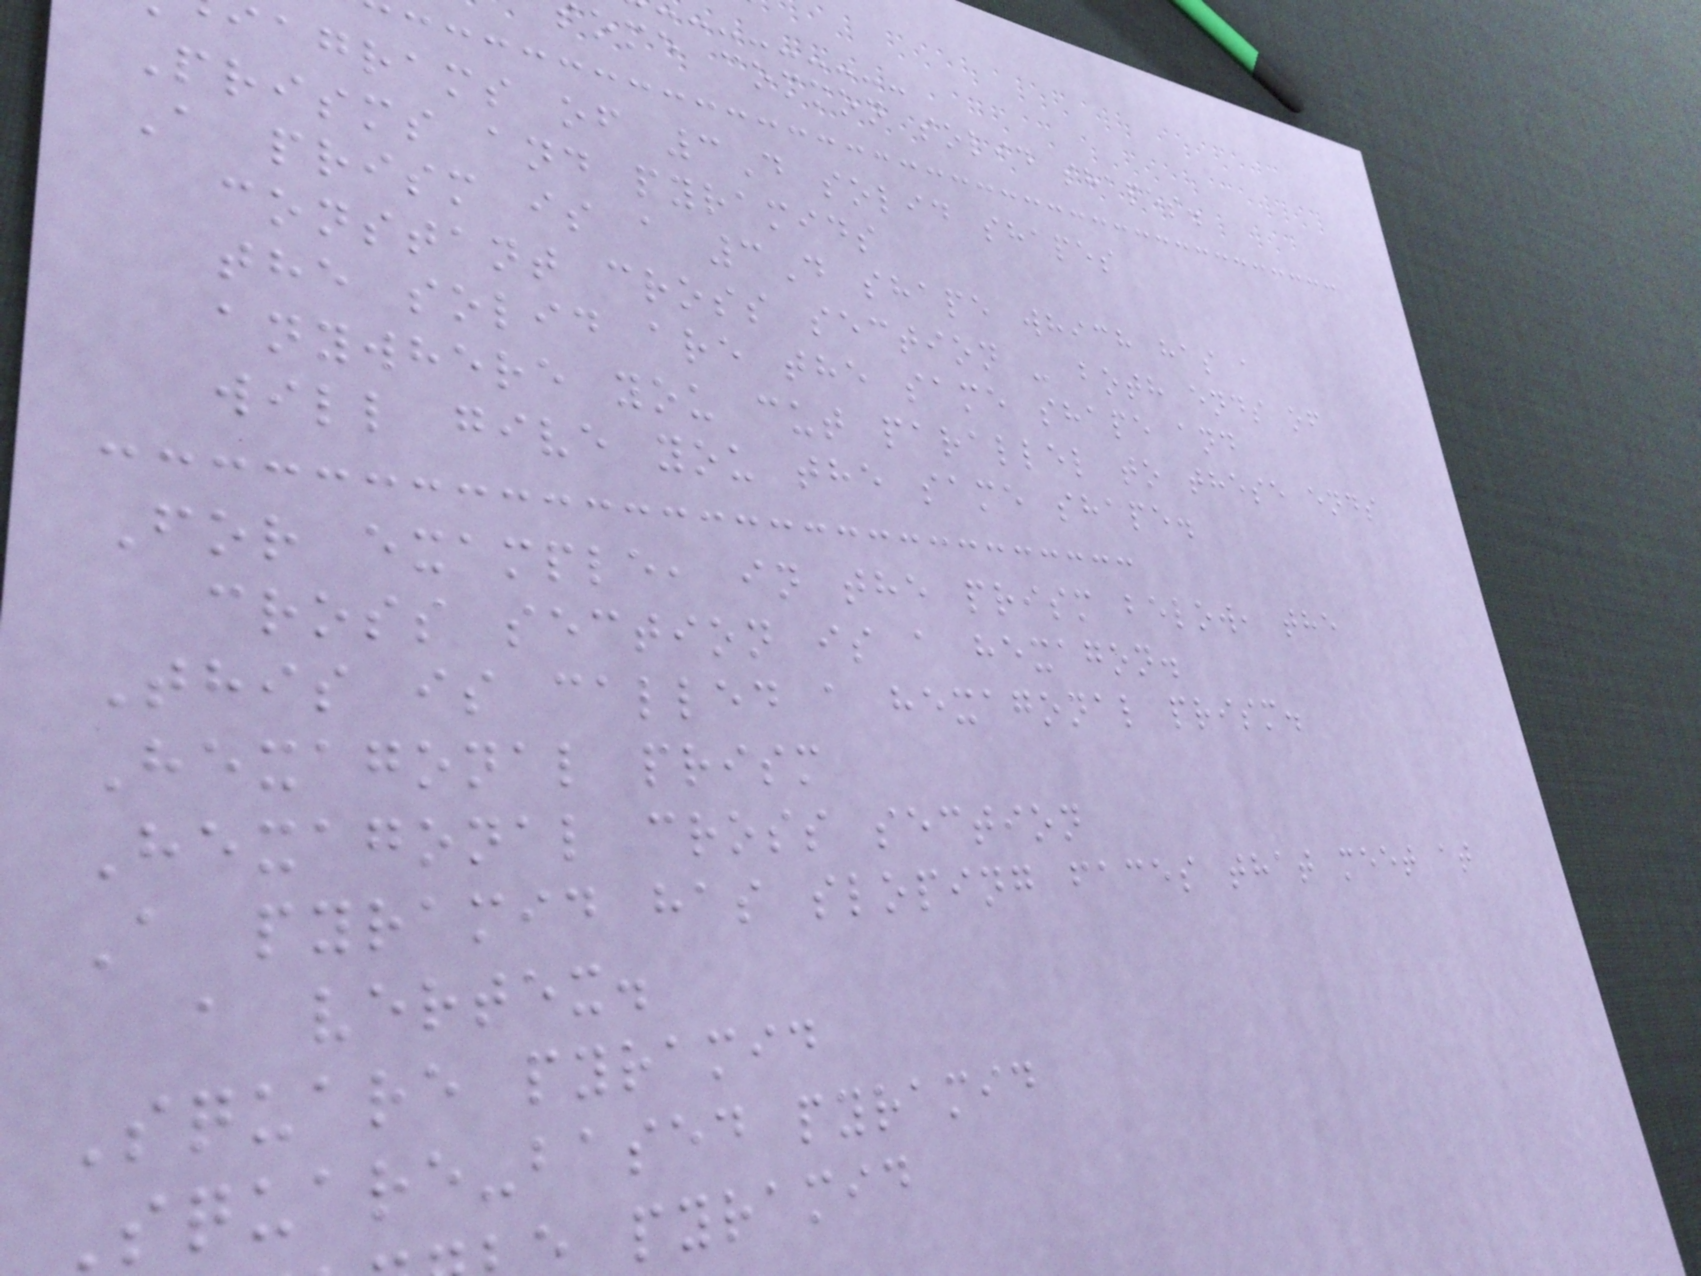ome common solid shapes.
agrams of 3D solid shapes
Prisms and pyramids
A prism is a 3D shape which has a
constant cross section - both ends of
the solid are the same shape and
anywhere you cut parallel to these ends
will give you the same shape.
For example, in the prism below, the
cross section is a hexagon.
This is called a hexagonal prism.
Hexagonal prism
Hexagonal cross section
A pyramid has sloping faces that meet at
a vertex.
Square pyramid
square-based pyramid
pyramid
